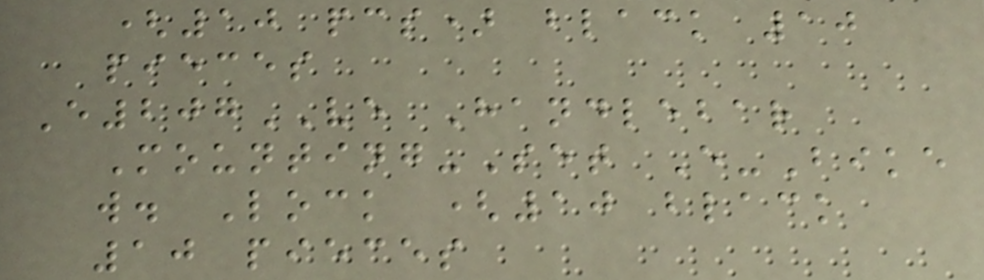(10 pcs) black 10
pieces
E207VE Handlebar
Mounting-Set E-Bike
w. Lock (10 black
10 pieces
